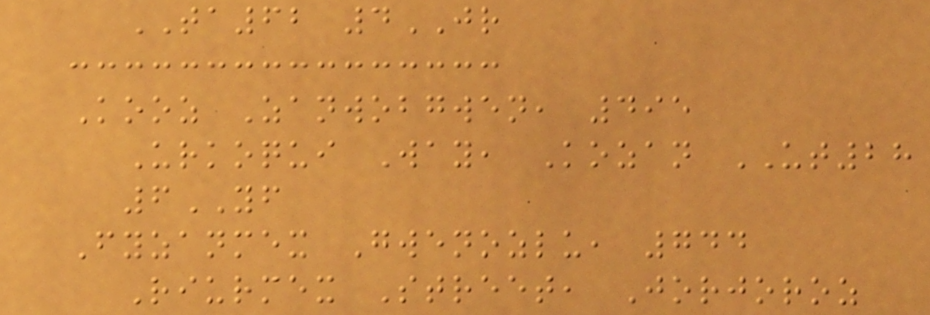TA62 4JR
Kooz Zanwobgwen, 495
Urkoqui Way, Kozan UT28
6YF
Fyzanmex Gwenozlu, 744
Riurmex Street, Jorjoroz
